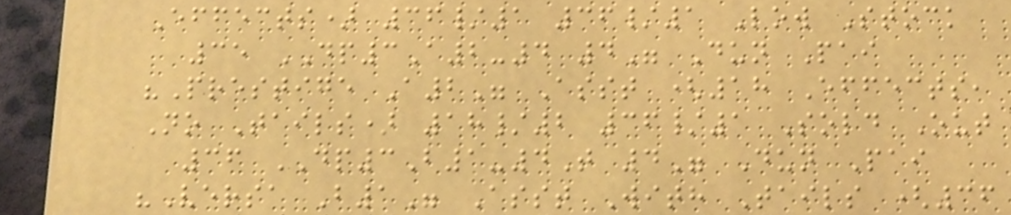Effects) 36/1 36/1 Low Stock
35 DP3A2-4 4" Dun Pai
"Prestige A2" Asst (18 Effects,
No Tails) 18/2 36/1 Sold Out
36 DP3B1-4T 4" Dun Pai
"Versa B1" Asst With Tails (36
